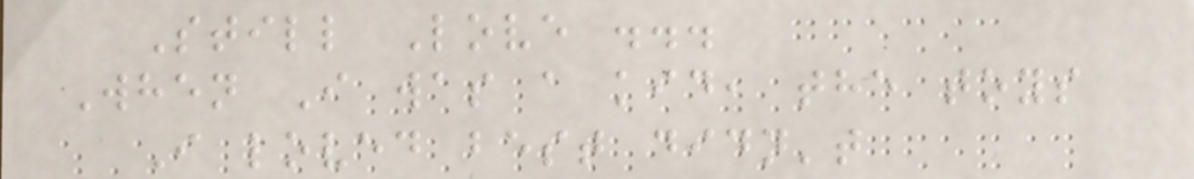Still Love ...
When I was a kid, the toys
I loved best didn't
